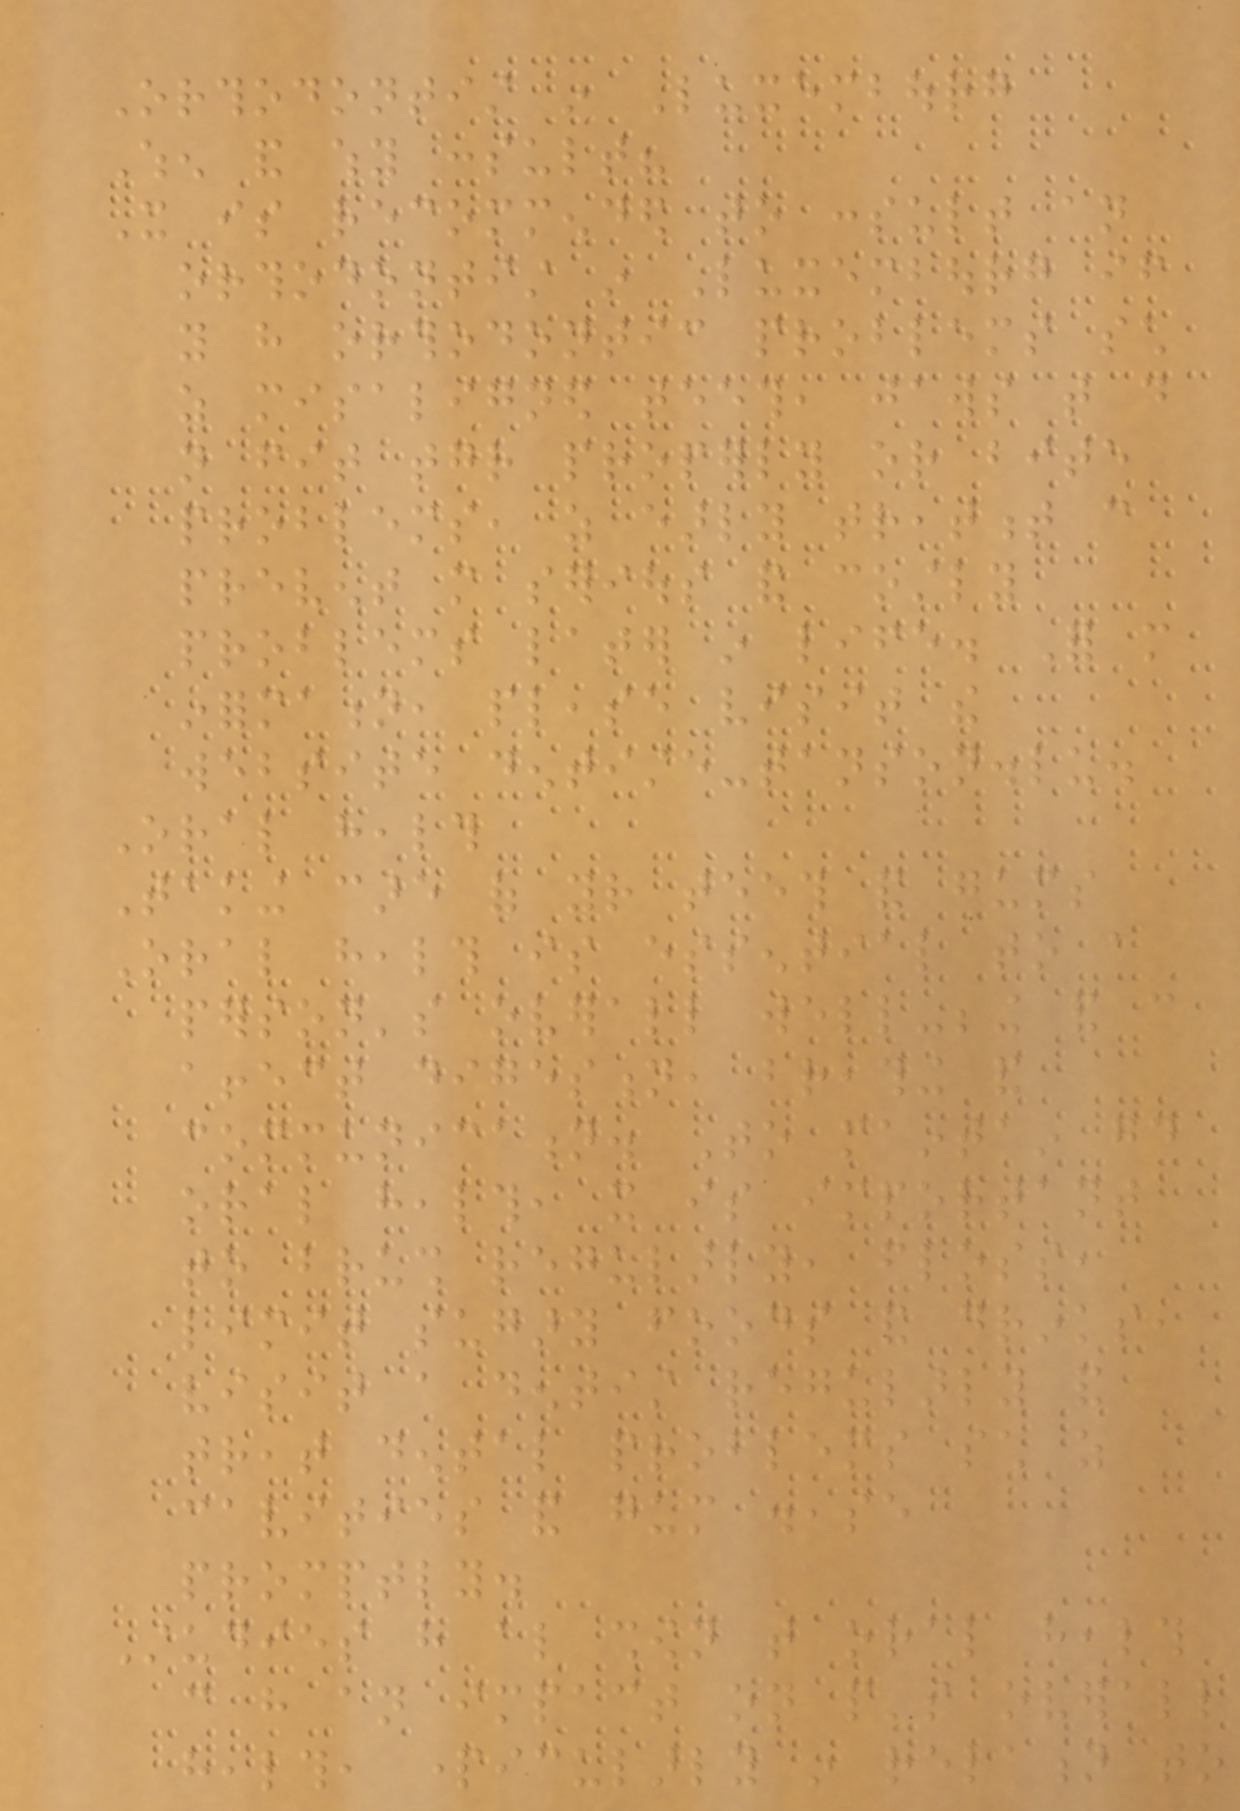Orthodontist in Luxembourg
When and why consult?
It is recommended to consult an
orthodontist in Luxembourg if
you have orthodontic problems such
as misaligned teeth, jaws that do
not fit together properly or bite
problems, as early treatment can
prevent more serious and costly
problems later in life. For more
information, please visit the
website dentiste-tanson.lu.
Oral health
Taking care of your teeth and gums
Oral health is essential to a
person's overall well-being and can
affect digestion, breathing and
communication. To maintain good
oral health, it is important
to brush regularly, floss,
limit sugary foods and drinks,
visit a dentist regularly and
treat dental problems such as
cavities and gum disease
promptly.
Studies have also shown that oral health
can have an impact on people's overall
health, particularly in relation to
